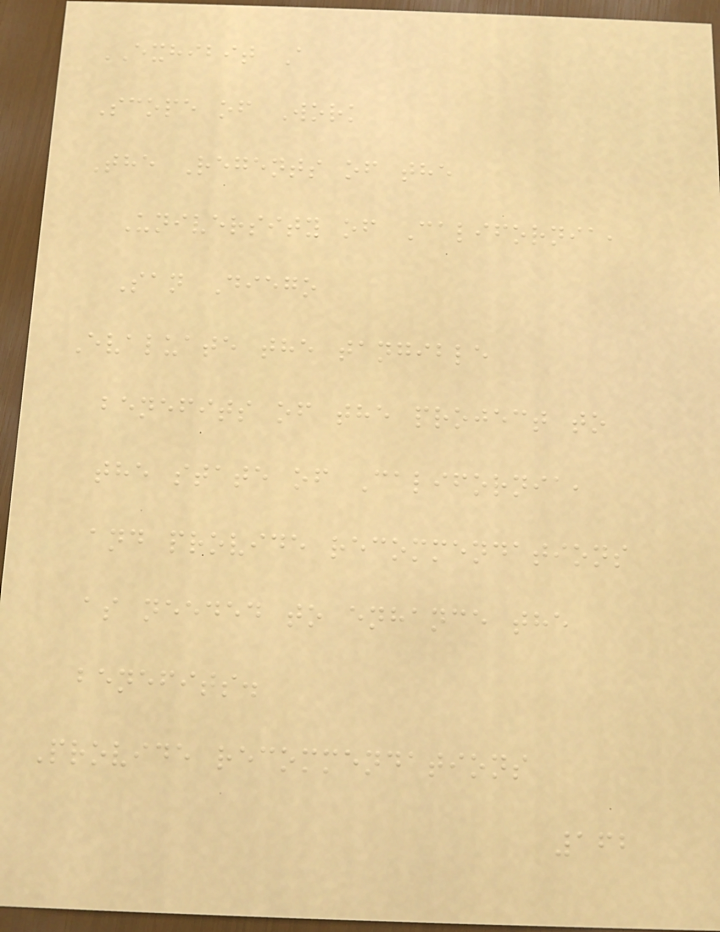EXHIBIT A
Scope of Work
The Regents of the
University of California,
San Diego
Evaluate the tangible
benefits of the project to
the state of California,
and provide recommendations
as needed to enhance the
benefits.
Provide recommendations
162
